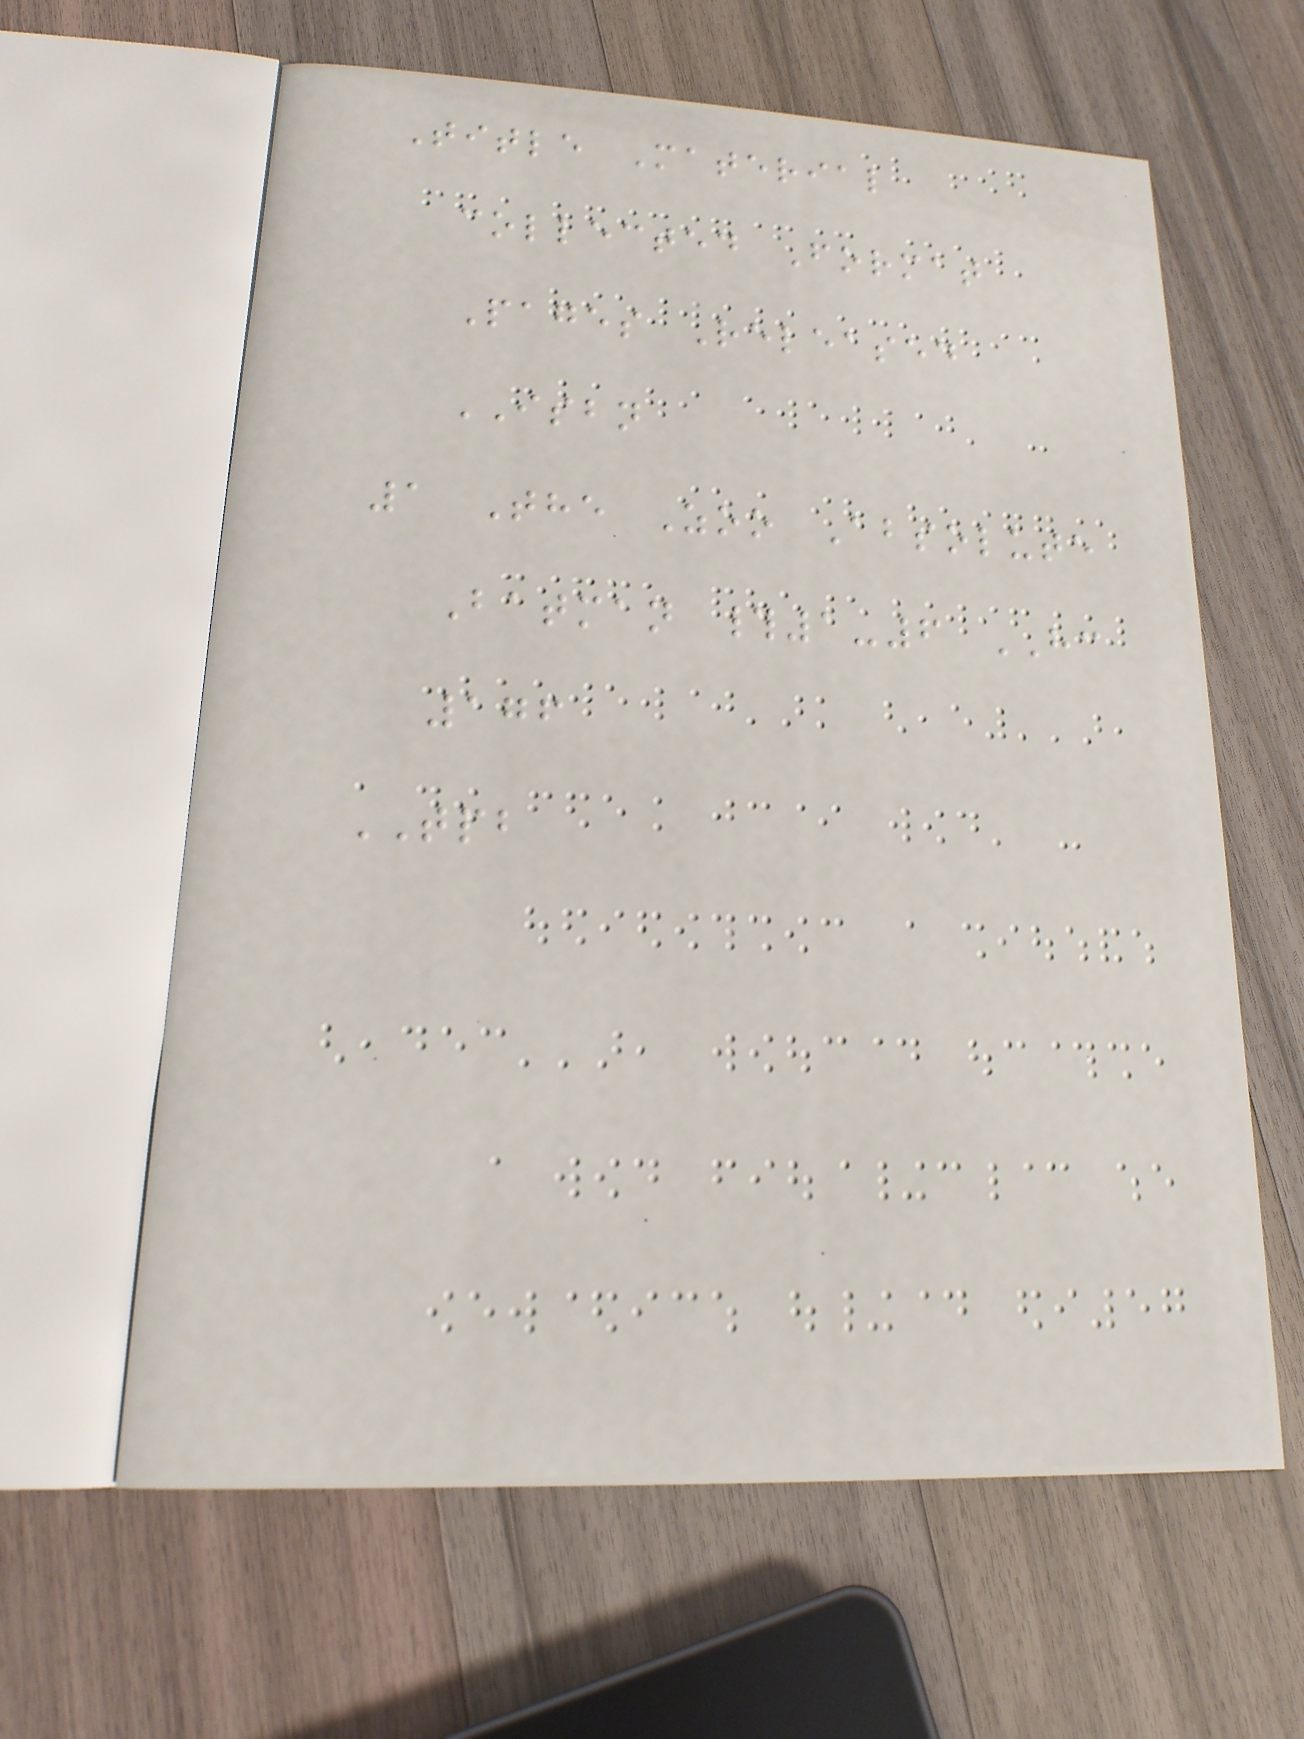Title Material
collected Format
Pages Released
ISBN
1 The Zoo Absolute
Batman #1-6 HC
176
TPB
